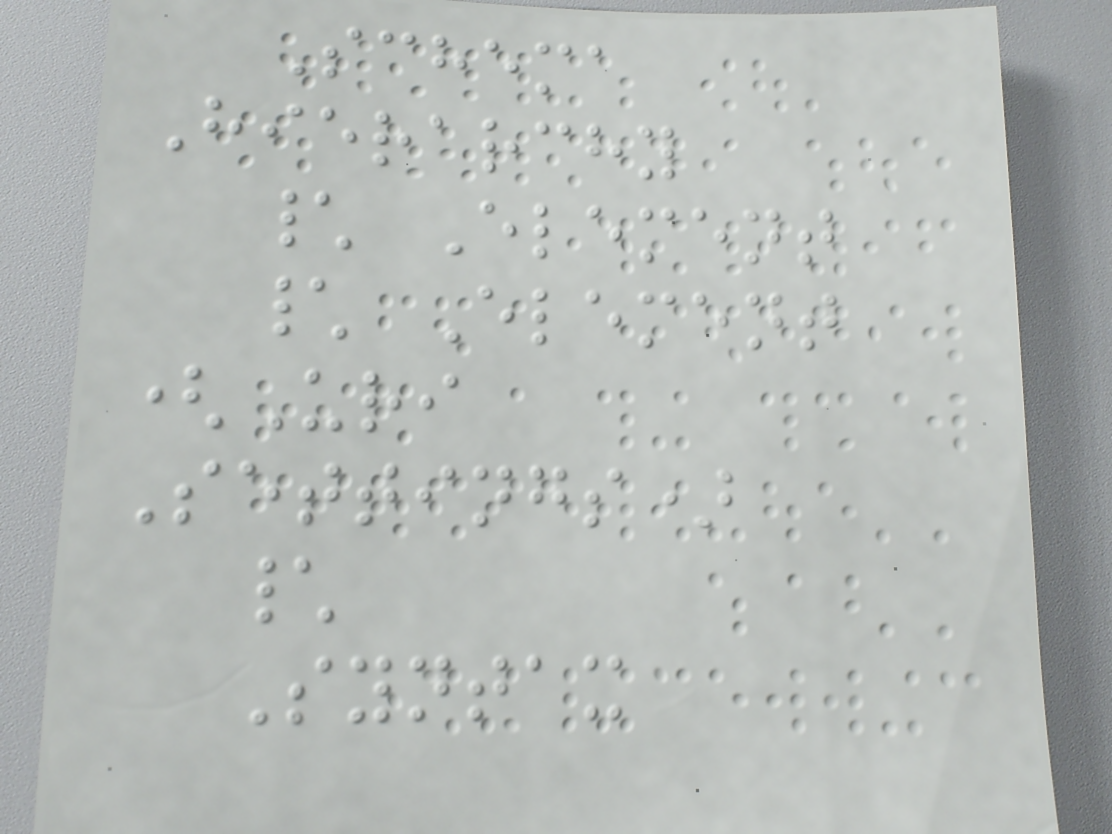Schema
Hierarchy
\ Element
\ Element
(Uri
Settings)
\
Syntax
